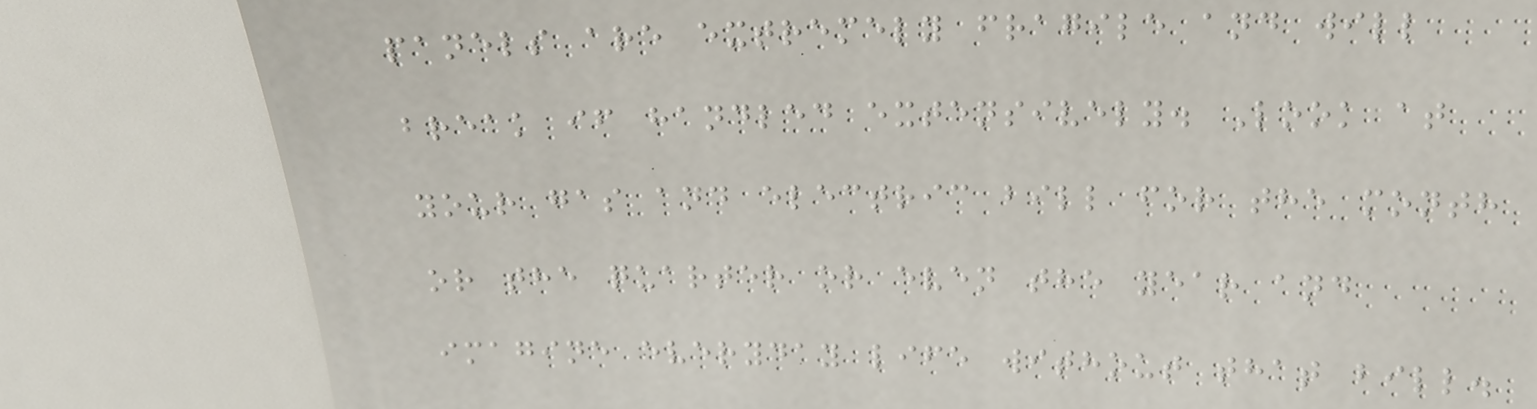panels are extremely fragile and will
break if handled extensively. Look at
your gas and electric bill for the month
or the quarter or even the year and
imagine everyday life without that bill.
